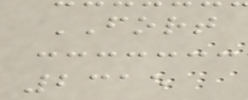FORT
2315
